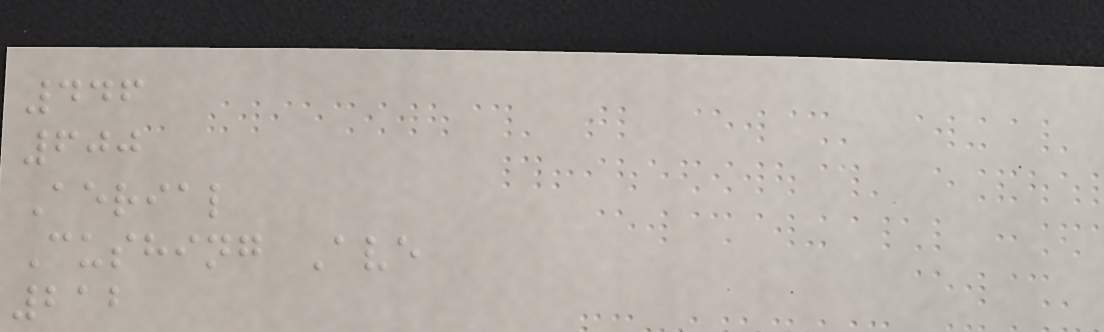446
600
Aerial
Cushing Ave
212
